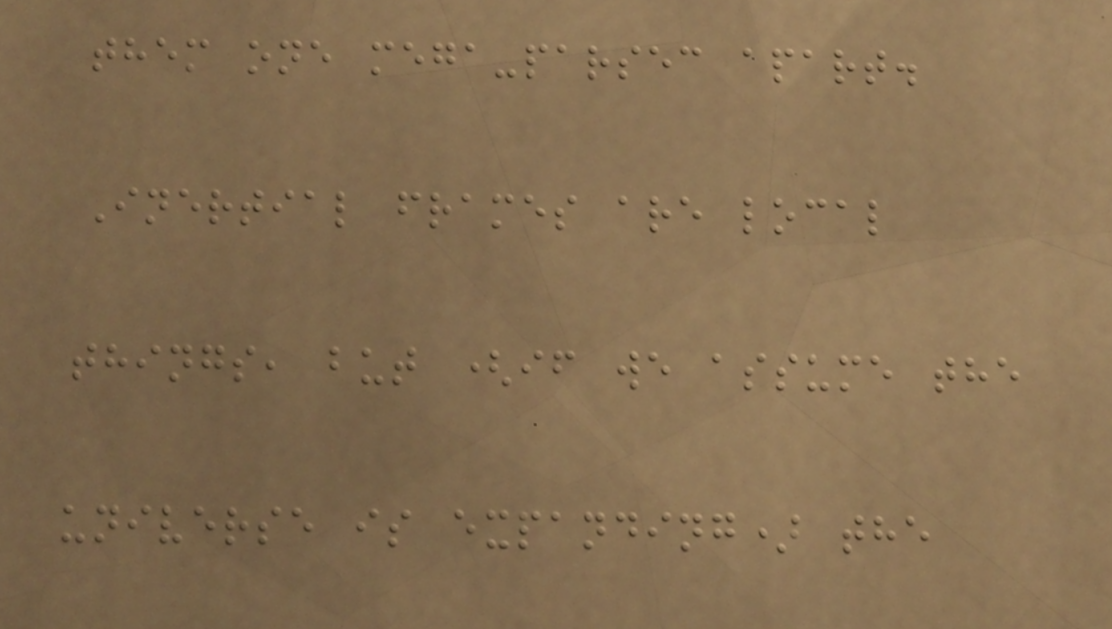them one mega-parsec apart.
Inertial frames are local
things, but (if we assume the
universe is expanding) the
